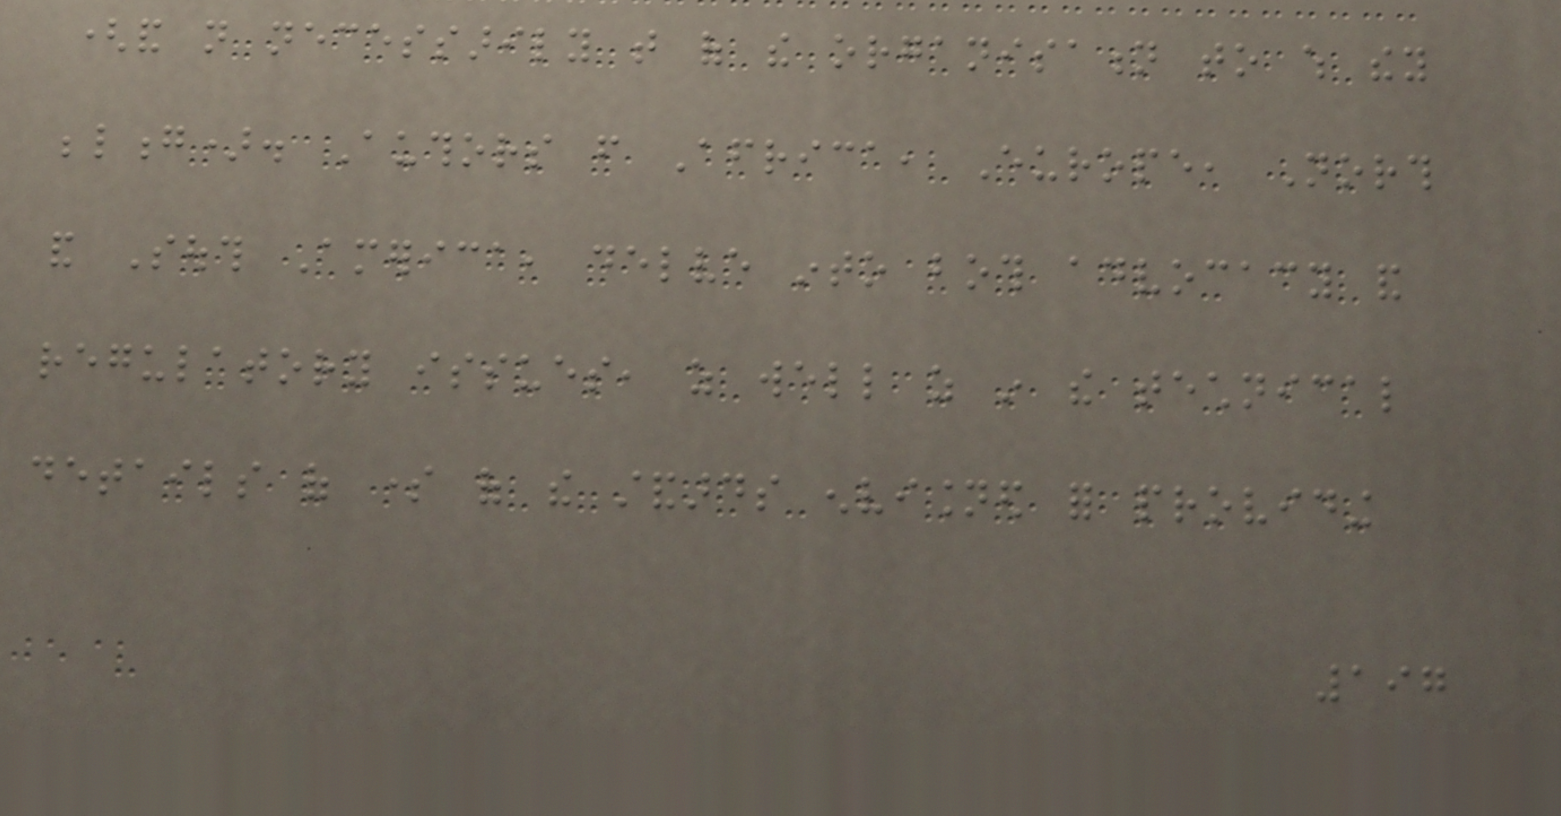(and not necessarily that of the organisation to which they
belong). Authors from Africa, Europe, North
and South America, delve into both advocacy and
regulatory issues, as well as in the technical
details of some of the standards envisioned for providing
197
